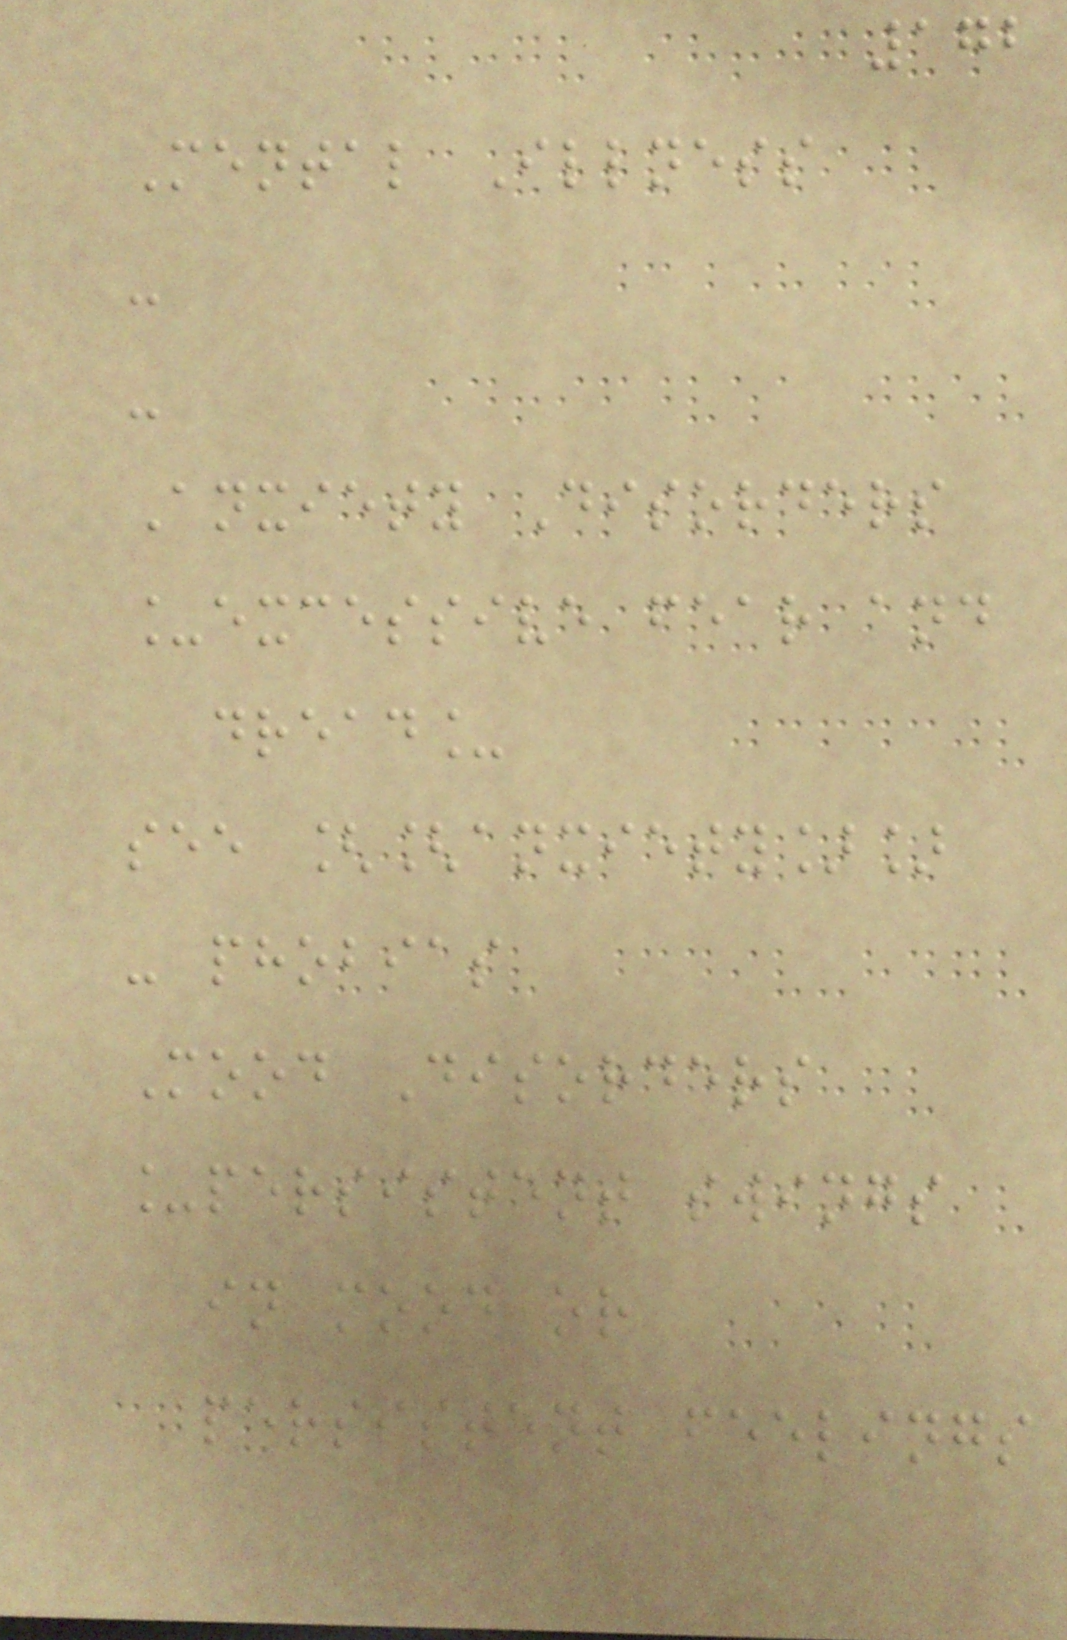172
Mental Illness
-
-
Anxiety Disorders
_excessive fear and
dread_
see [[anxiety]]
- phobias
Mood Disorders
_persistent swings
in mood or
persistent feelings
